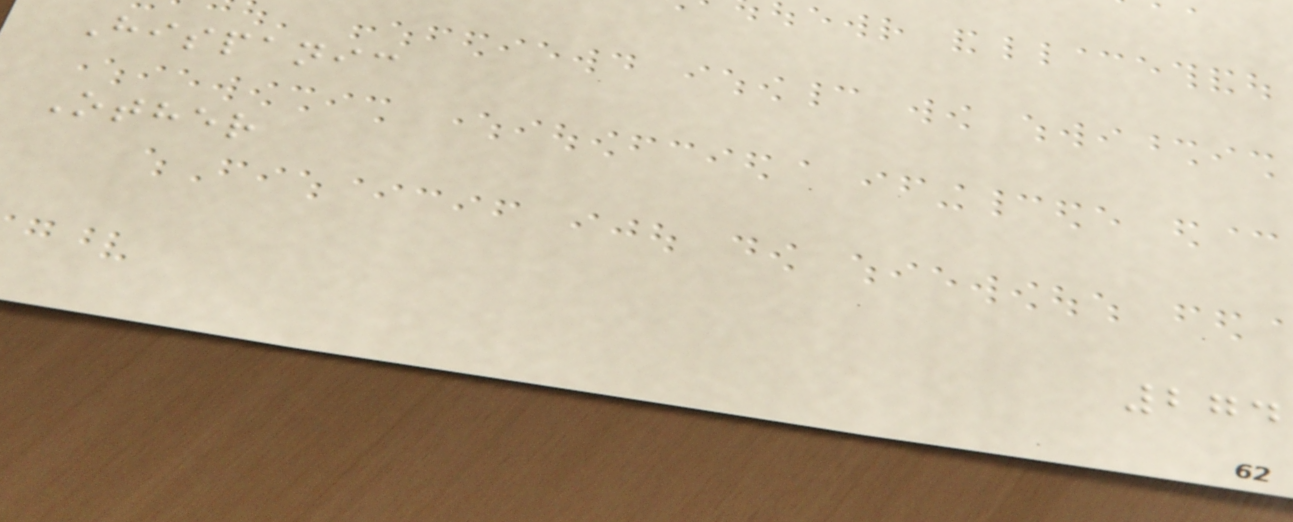Hispanic
Other
274
